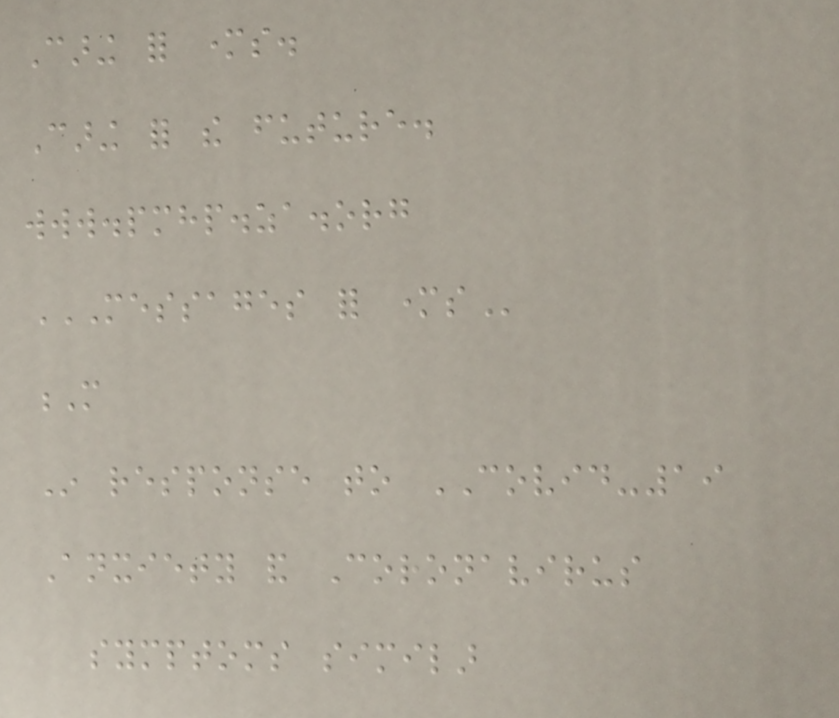Caring for mothers.
Caring for the future.
www.pmhp.za.org
MESSAGES FOR MOTHERS
M
In response to COVID-19
Anxiety and Coronavirus
symptoms similar
